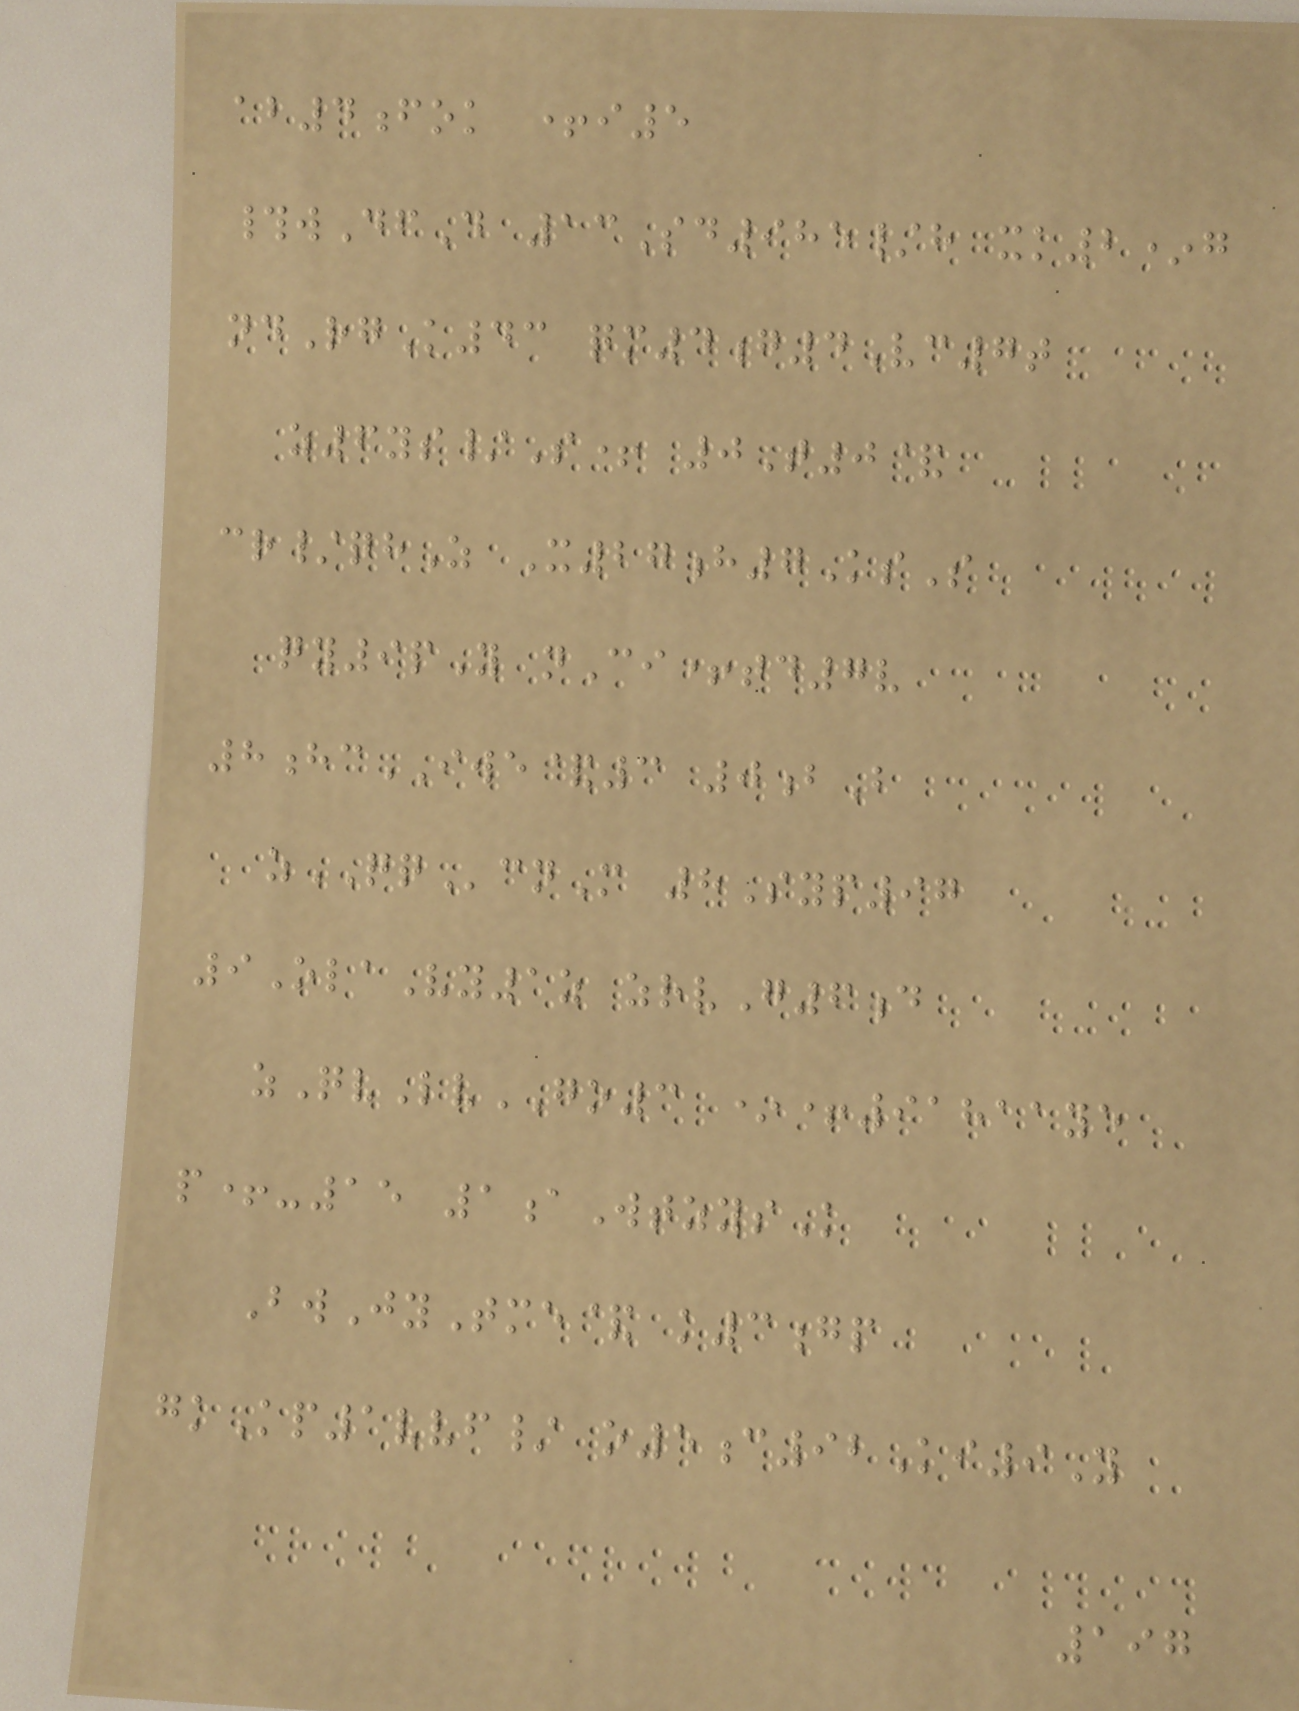ab4fok +i5
#wDfD 13Sd985/h xk2*g
ndRgK43 qm4g4Vc7t
z6ys/S+ 0T0&
cr/qhZ X27h7KsS
qy9pY nCi+td7v
8hcIWE&3 0bB
zQQcnM 8Syp97
9OlaVy1z zrvG6d
zQvLvGO3 *+91811ye
p+-15 1aWtzysK
BwJyTme& k3gp
gkKp1vvf/ o5c92Ki9Y
197
